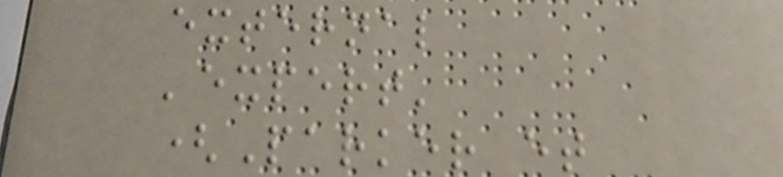external
'expert'
(Parker et
